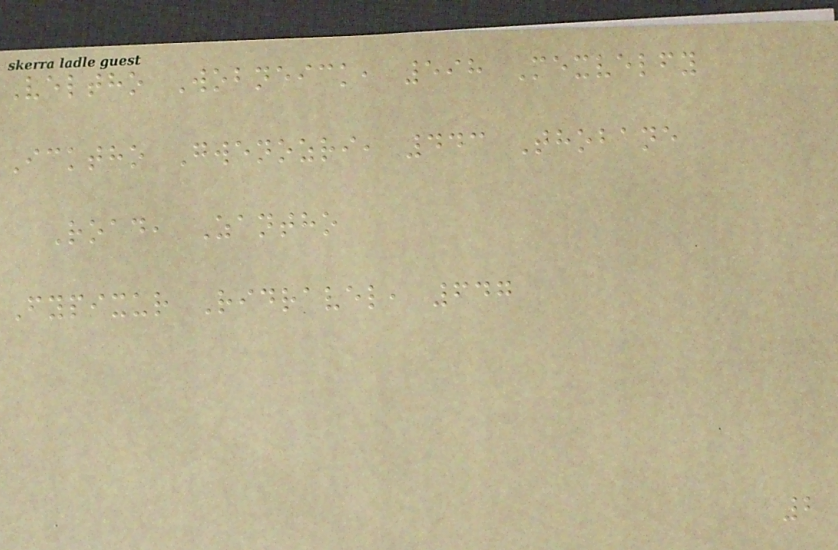Veltho Wobneick, 598 Mexvelfy
Icktho Gwenozri, 443 Thobane
Road, Zantho
Fypixur Ridravel, 647
2
